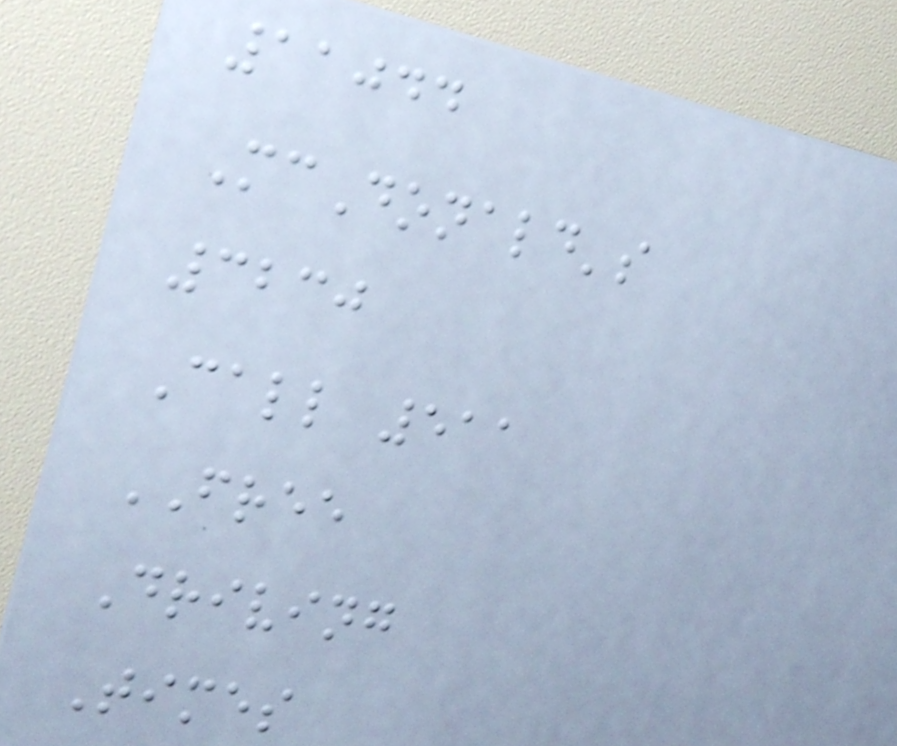11044
McDonald's
3230
Call 511
FREE
Driving
Times
